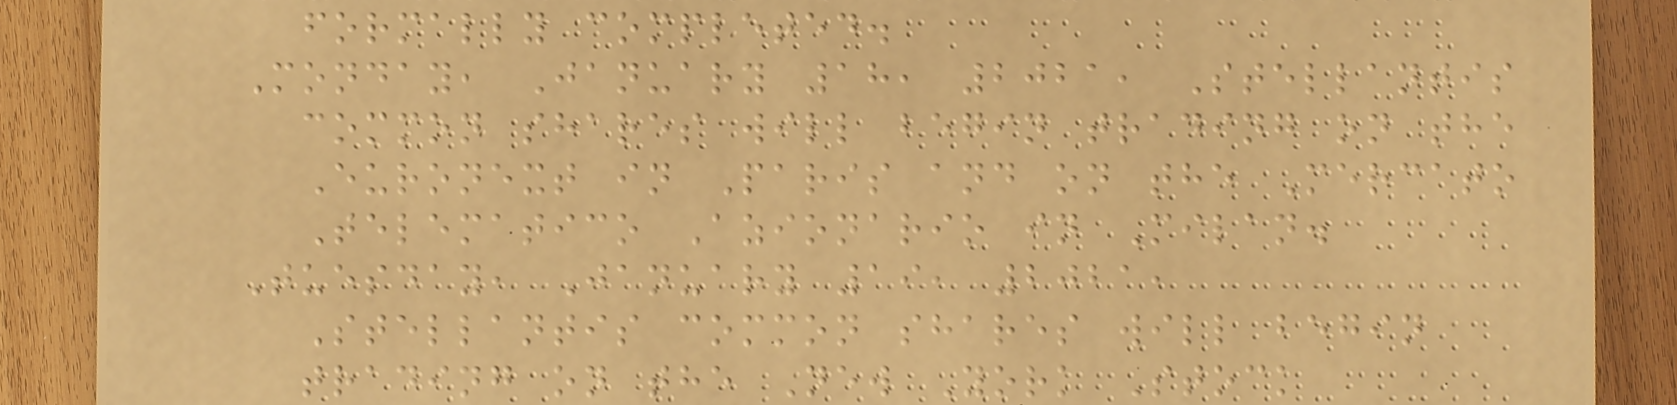formally completed.
Monday, January 18, 2021, Stellantis
common shares will begin trading on the
Euronext in Paris and on the Mercato
Telematico Azionario in Milan.
Tuesday, January 19, 2021,
Stellantis common shares will begin
trading on the New York Stock
